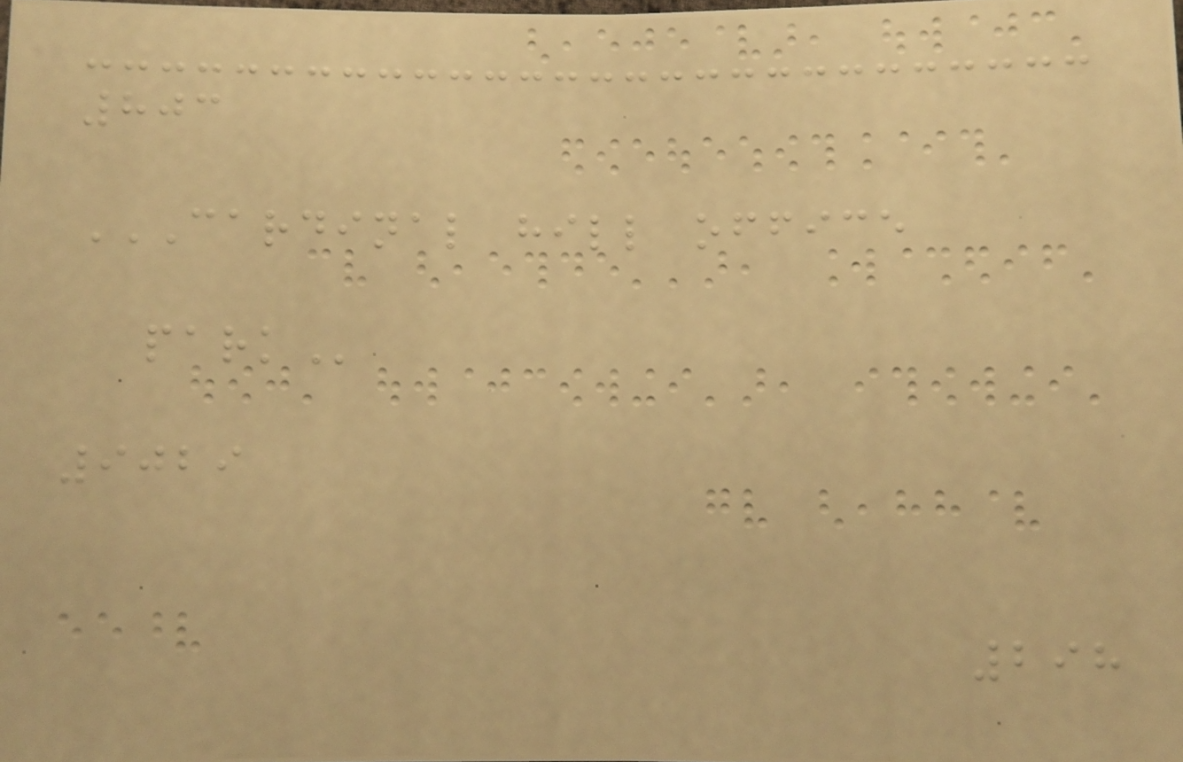803
CARDINAL HILL OFFICE
PARK
9029
298
